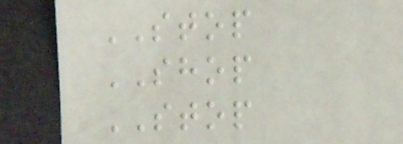STOP
SHOP
STOP
